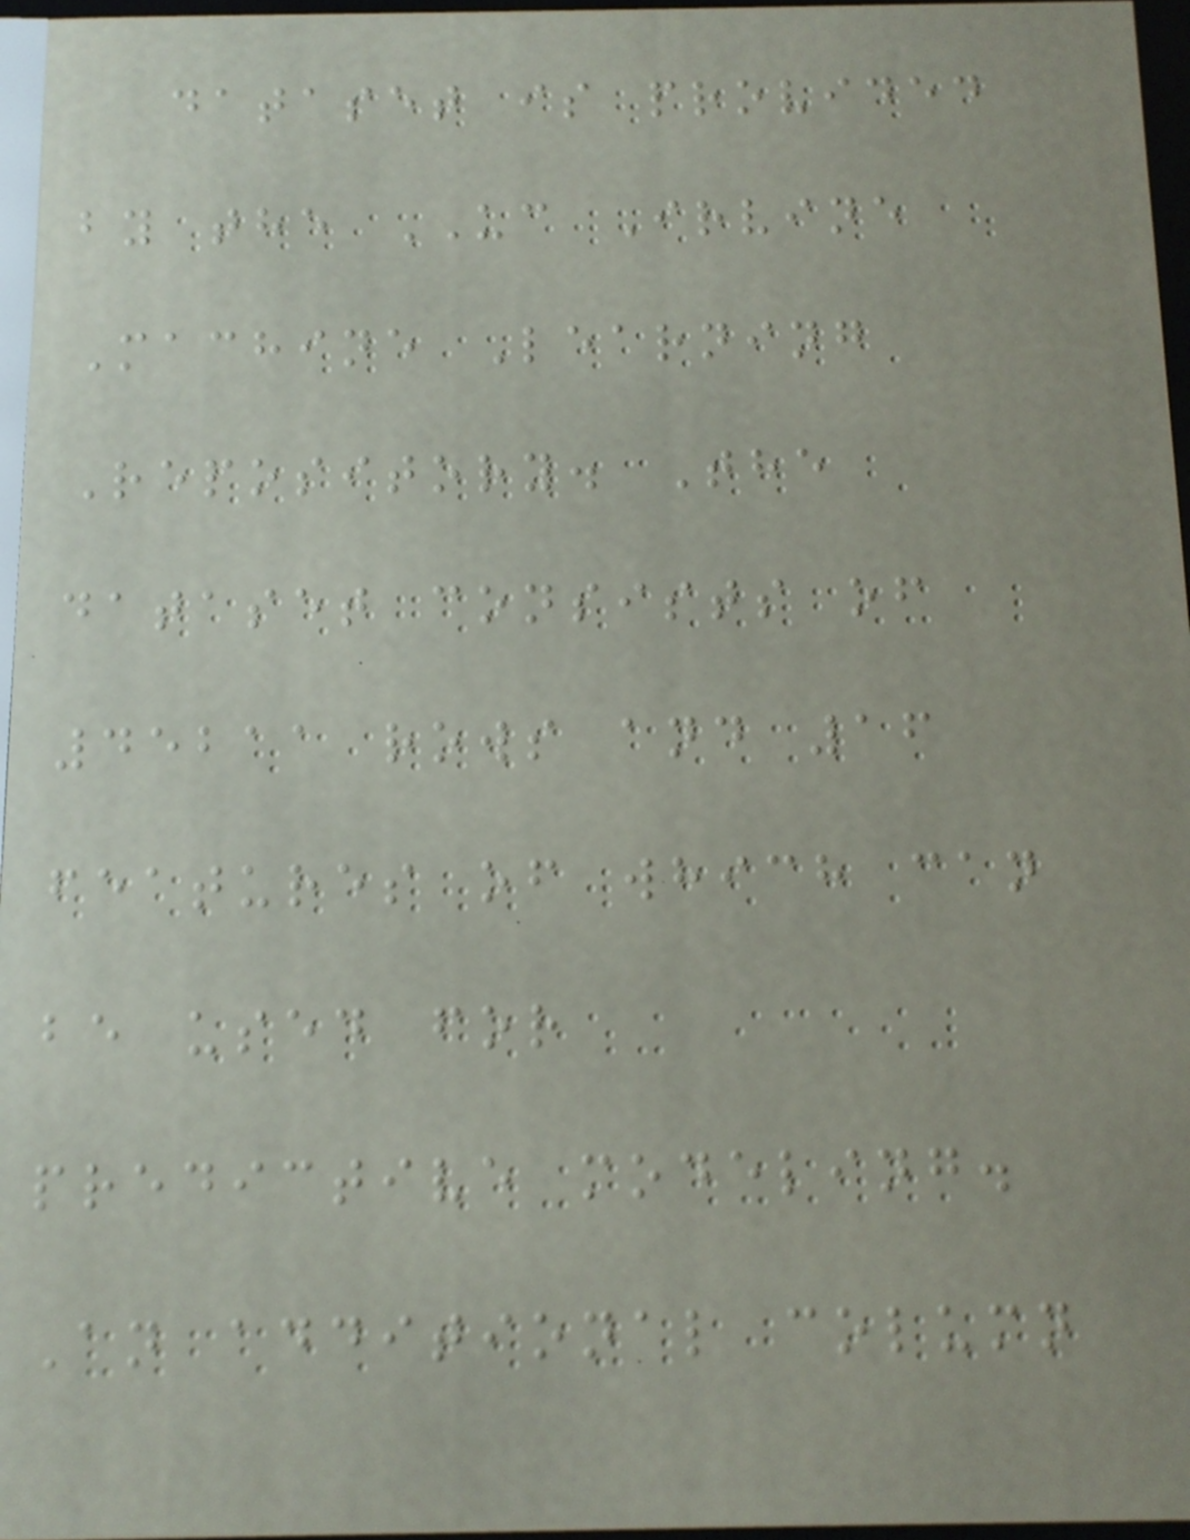dataset is provided
by the UC Irvine
Machine Learning
Repository. The
dataset consists of
45211 rows and 16
features of which can
be used for
predictive modeling.
An additional column
